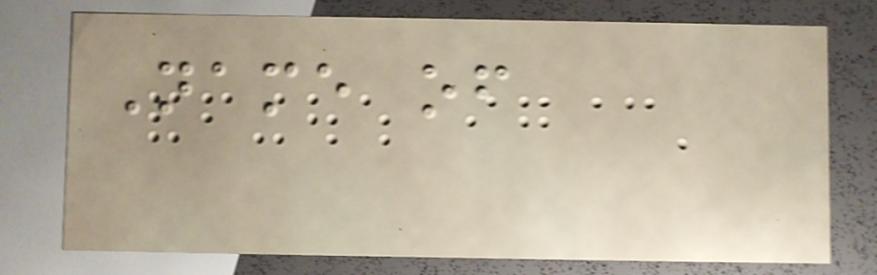Name of
